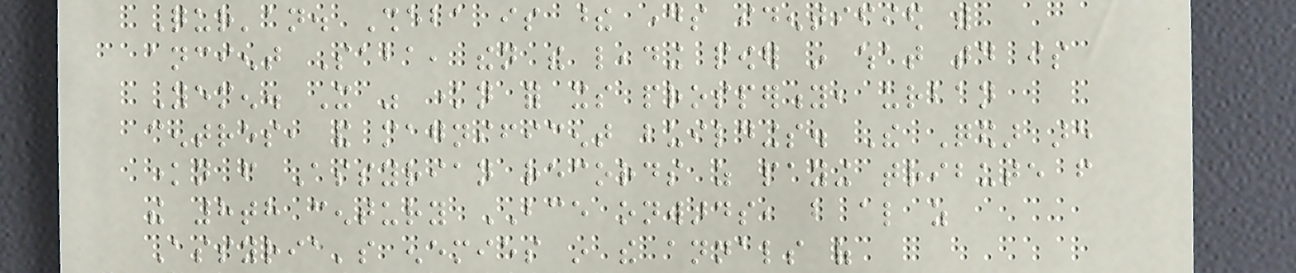Qur'an. Sheba is these days identified with
ancient Saba, then the leading power in what today is
Yemen. It was known for its prosperity, urban
centres, and magnificent buildings. The Qedar are
known from Assyrian records as paying tribute from
the 8th century BCE onwards, but also as
Assyria's enemies in the annals of
